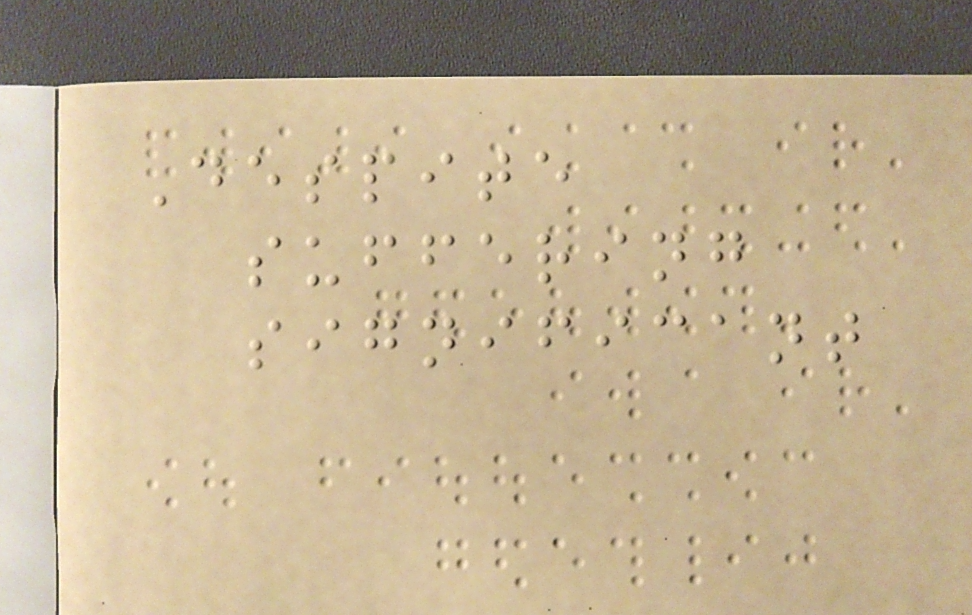Despite
suffering
significant
